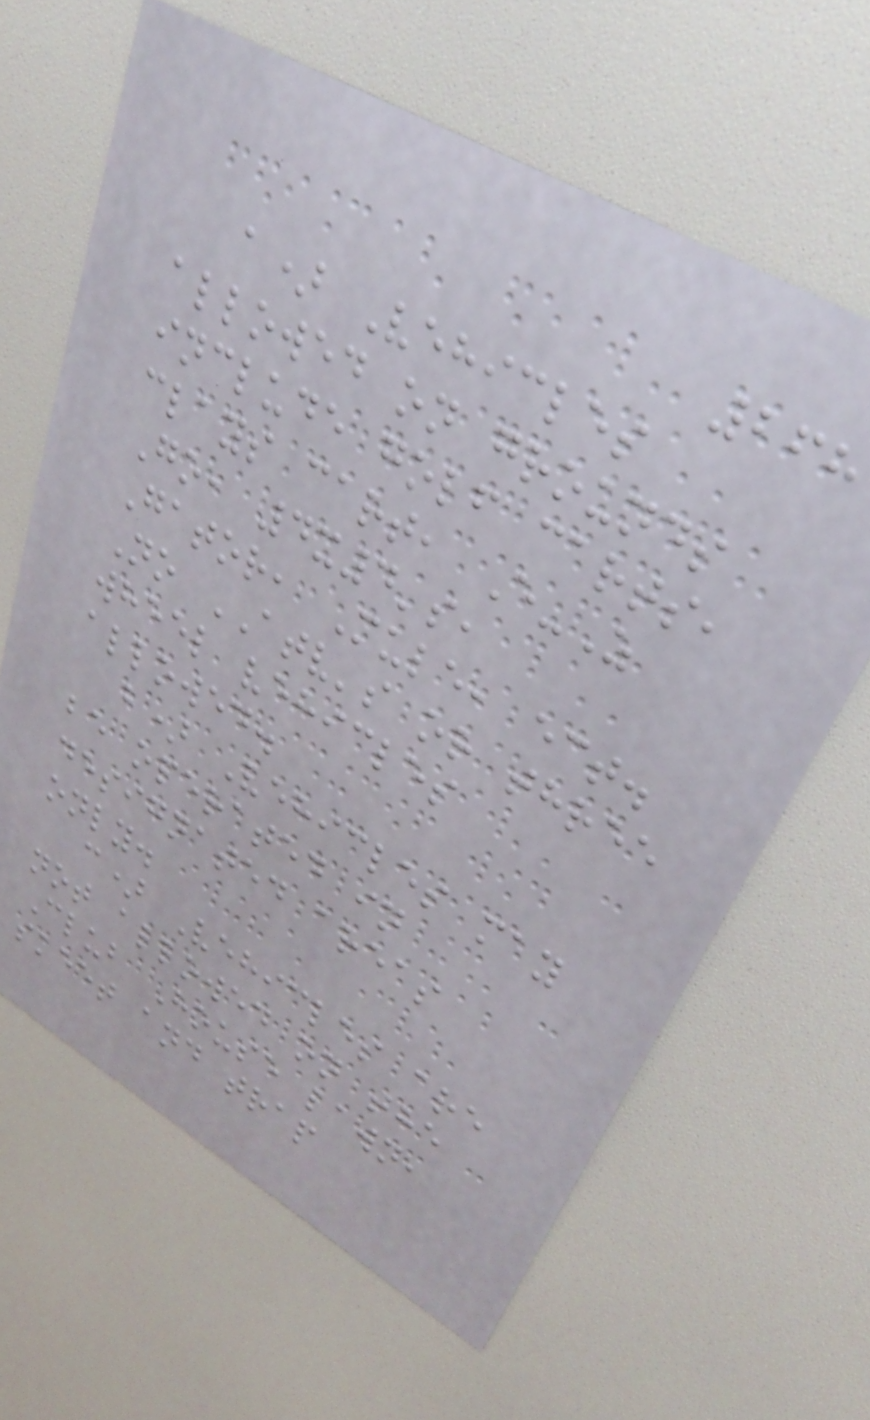268
a) Vehicles
allowed on grounds
include golf carts,
clays cart, E-Z
Go, 4x4's,
Gator, Mule, ect.
No ATV's or three
wheel vehicles
allowed.
b) Vehicles may
be operated in
designated areas
only.
c) Vehicles are
not allowed on the
Club House lawn,
skeet and trap
